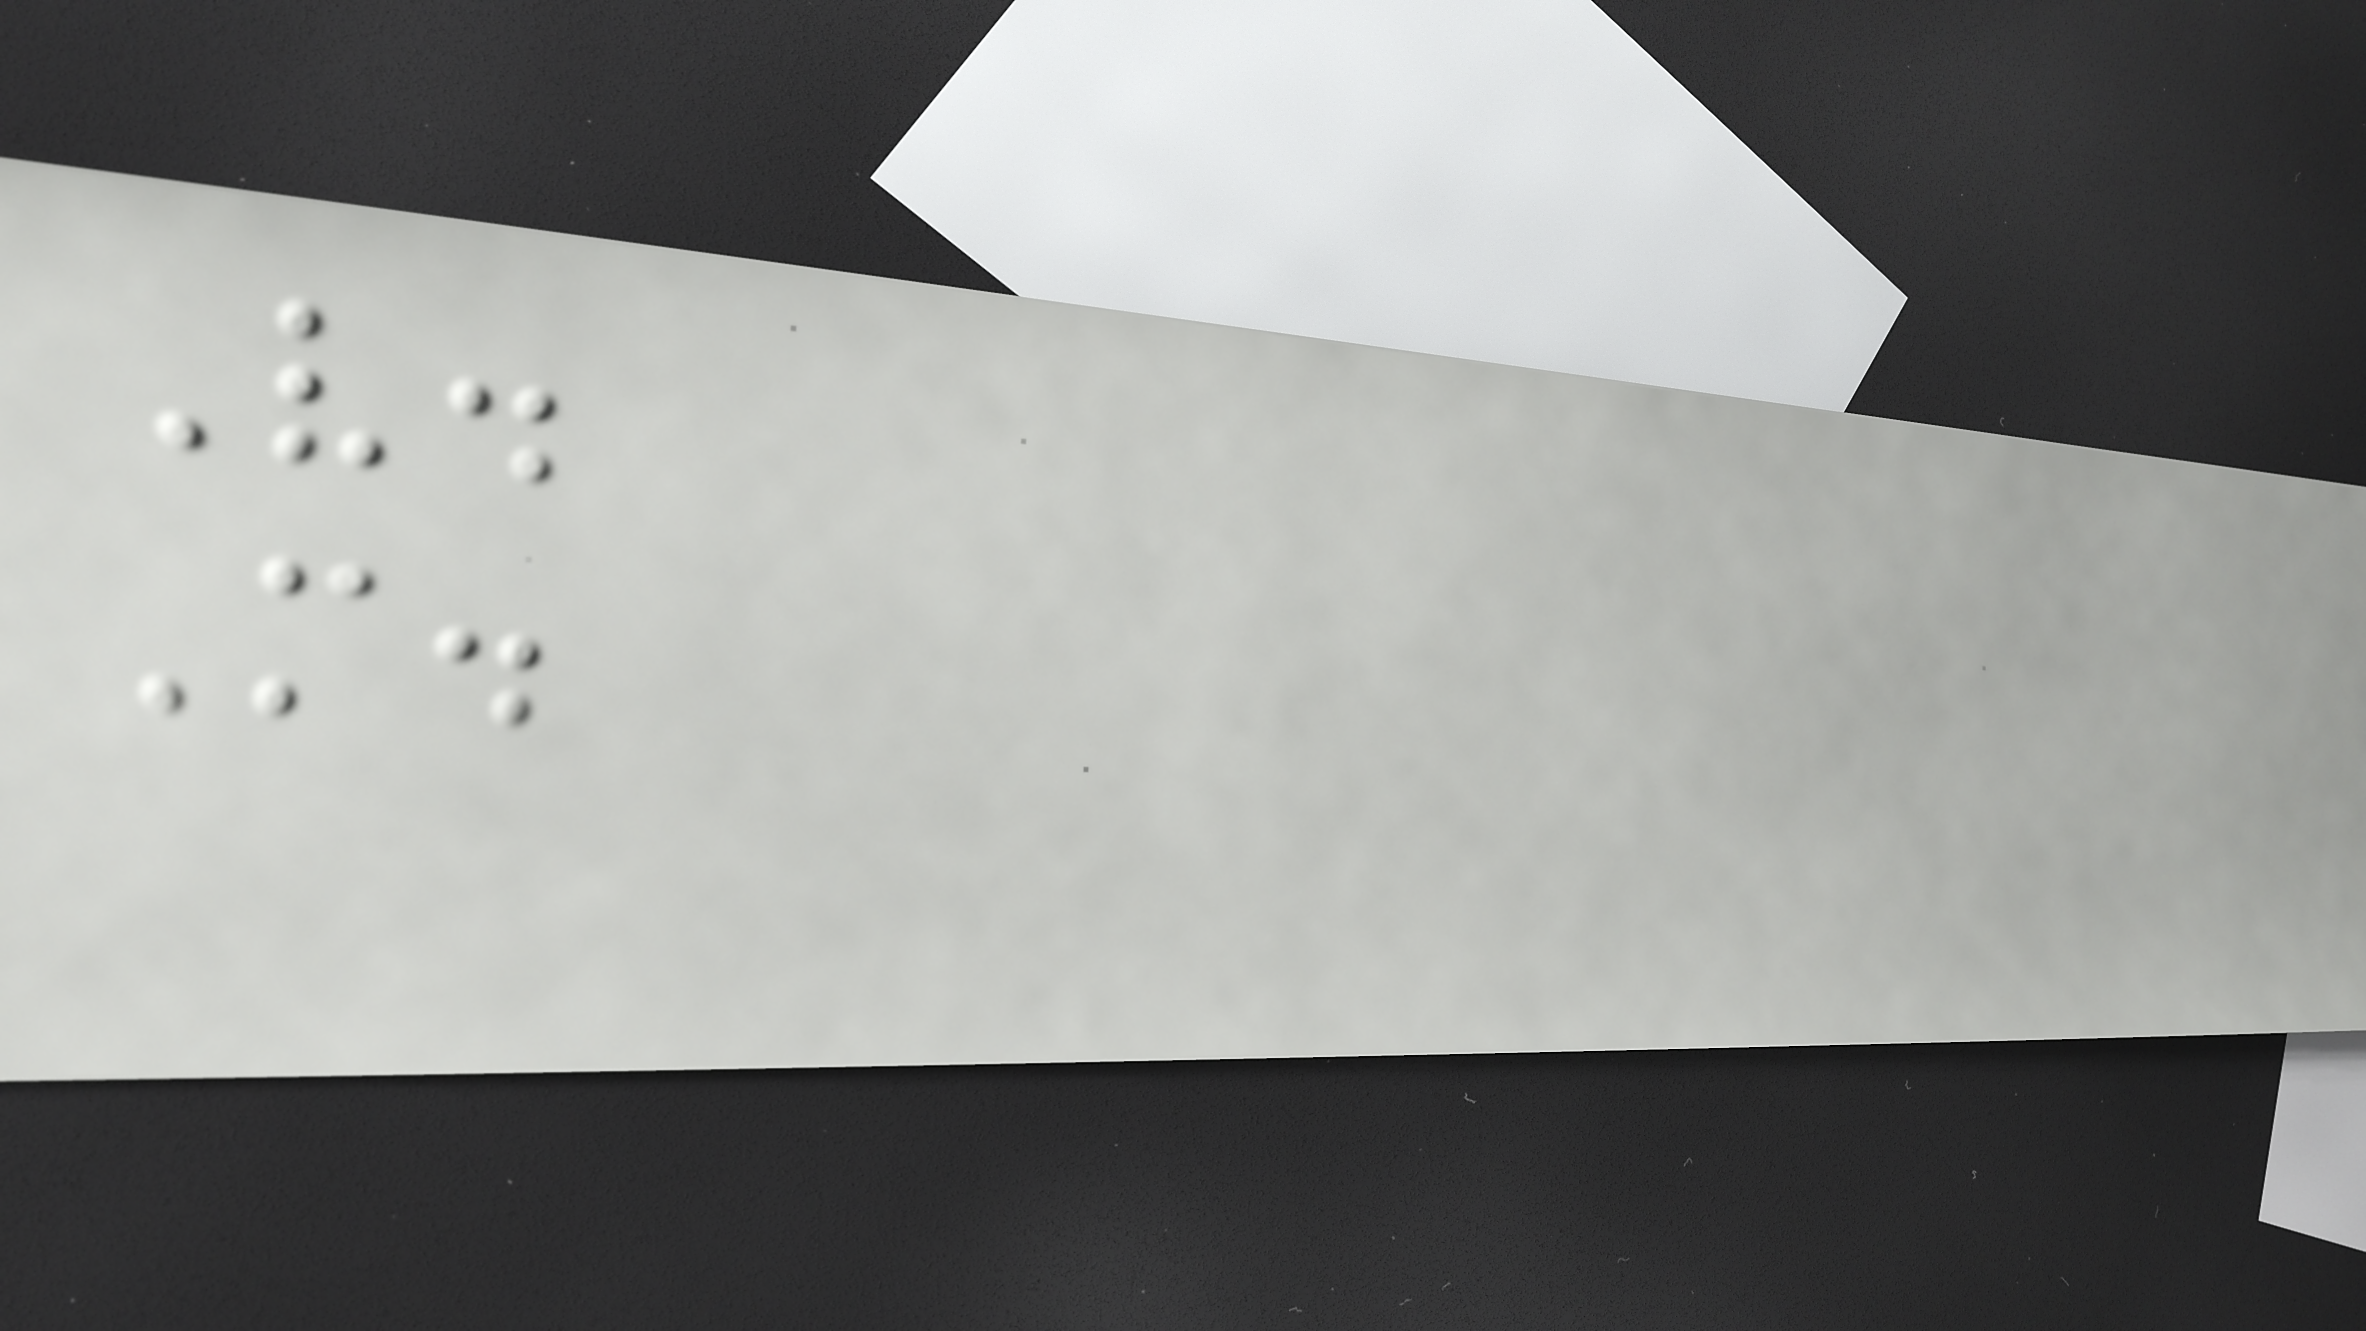V.
M.
